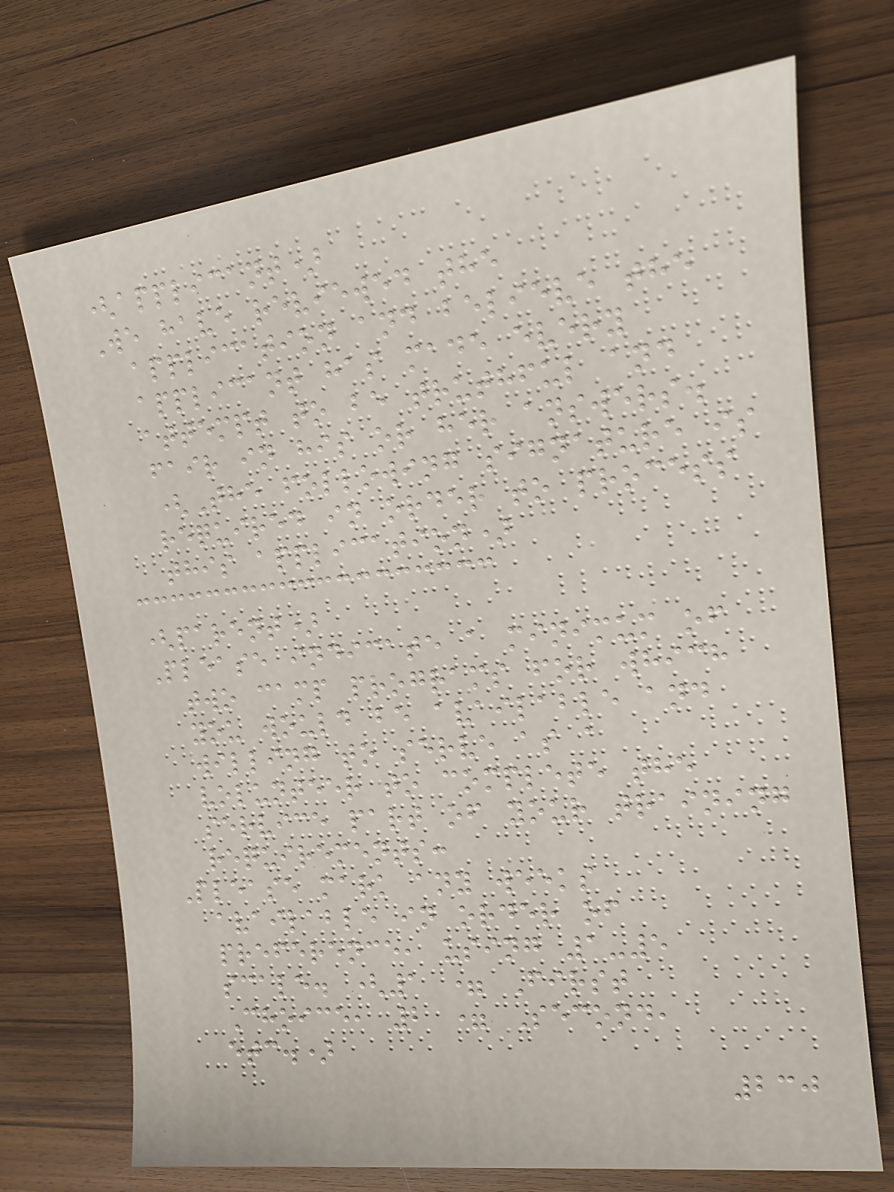(applicant)
We have reviewed the
application and believe the
applicant has made every
attempt to be truthful and
fair in his or her answers.
(The following signature is
required in order to process
this application)
(parent)
Please indicate a minimum of
two camp programs for which
you would be available and
willing to serve as a
volunteer to complete the
service part of your training
requirements:
Please mark any weeks
available in order of
preference, using 1-5
scale. (1 = First
Choice, 2 = Second,
etc.)
230
